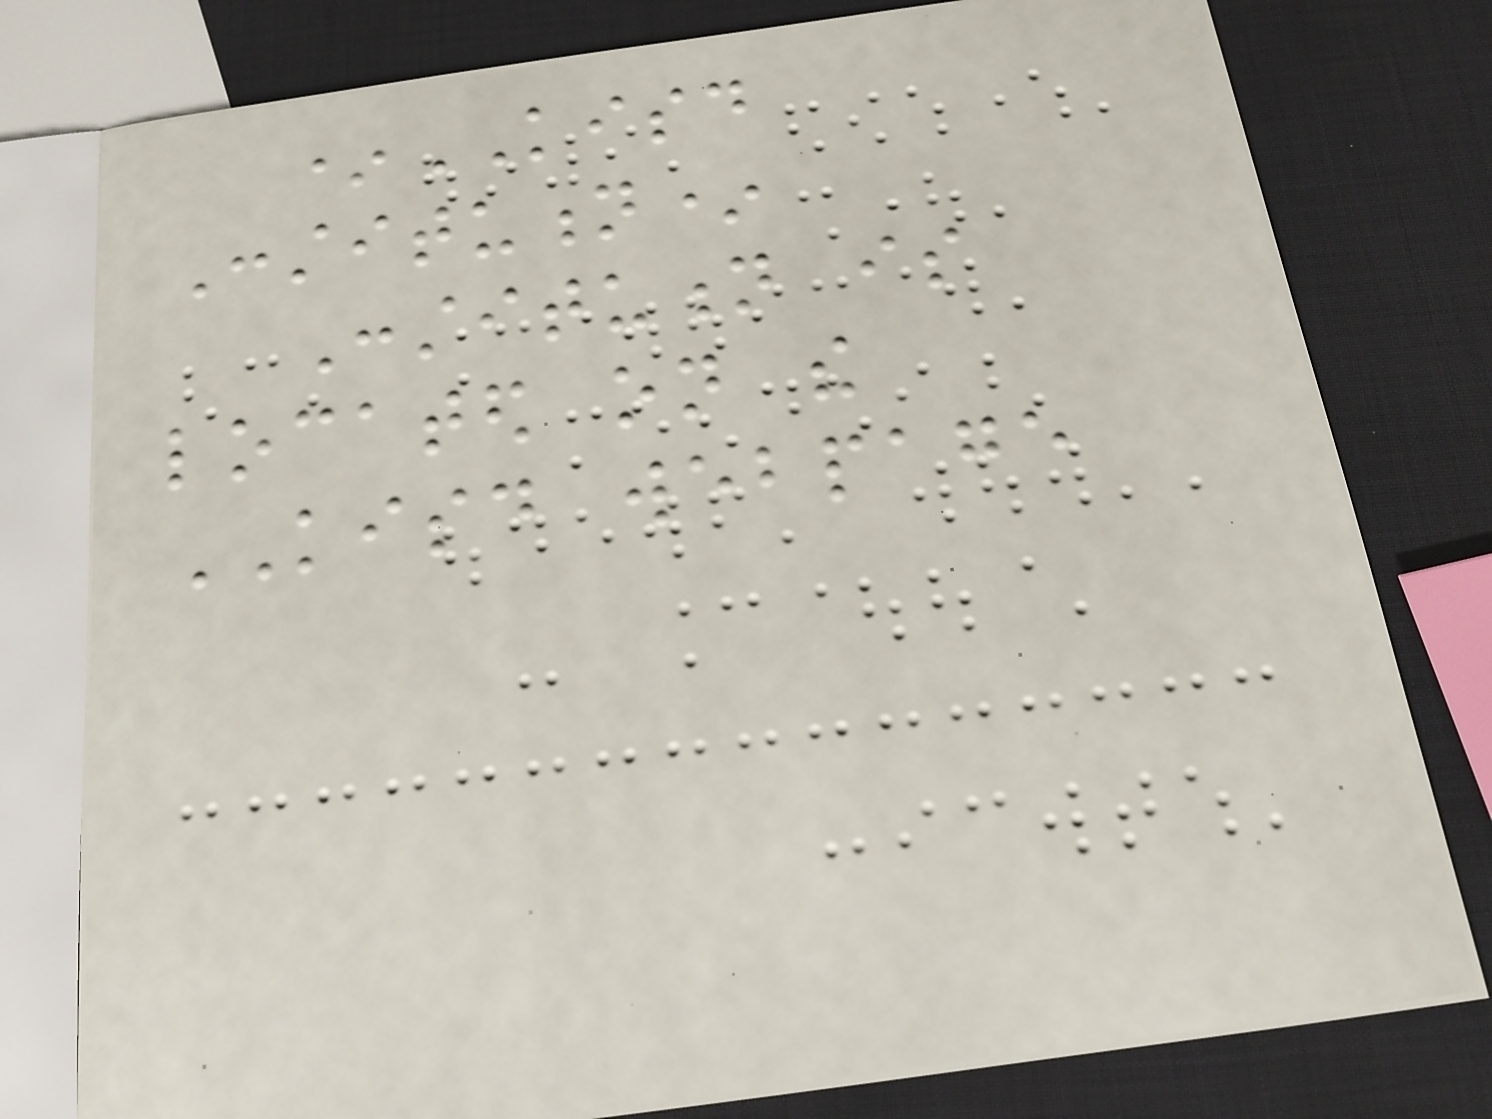*KISD
Constitution*
Constitution is
located on the
KISD webpage
